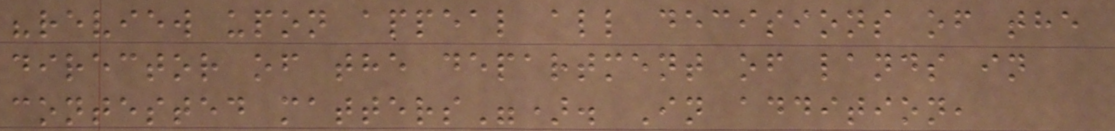"review upon appeal all decisions of the
director of the department of lands in
contested matters"). In addition,
